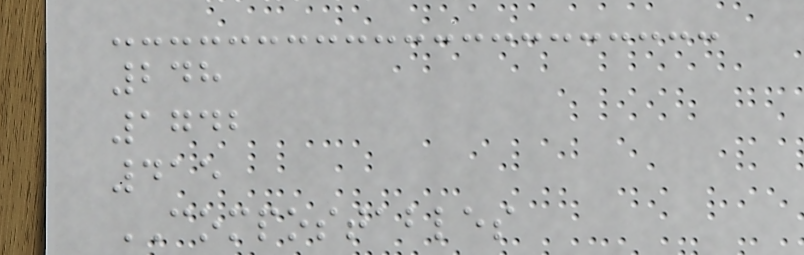248
1742
415
COMPOSTABLES
